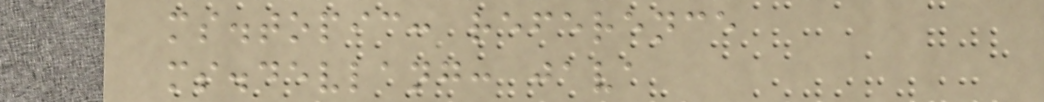ms.topic: reference
ms.devlang: java
